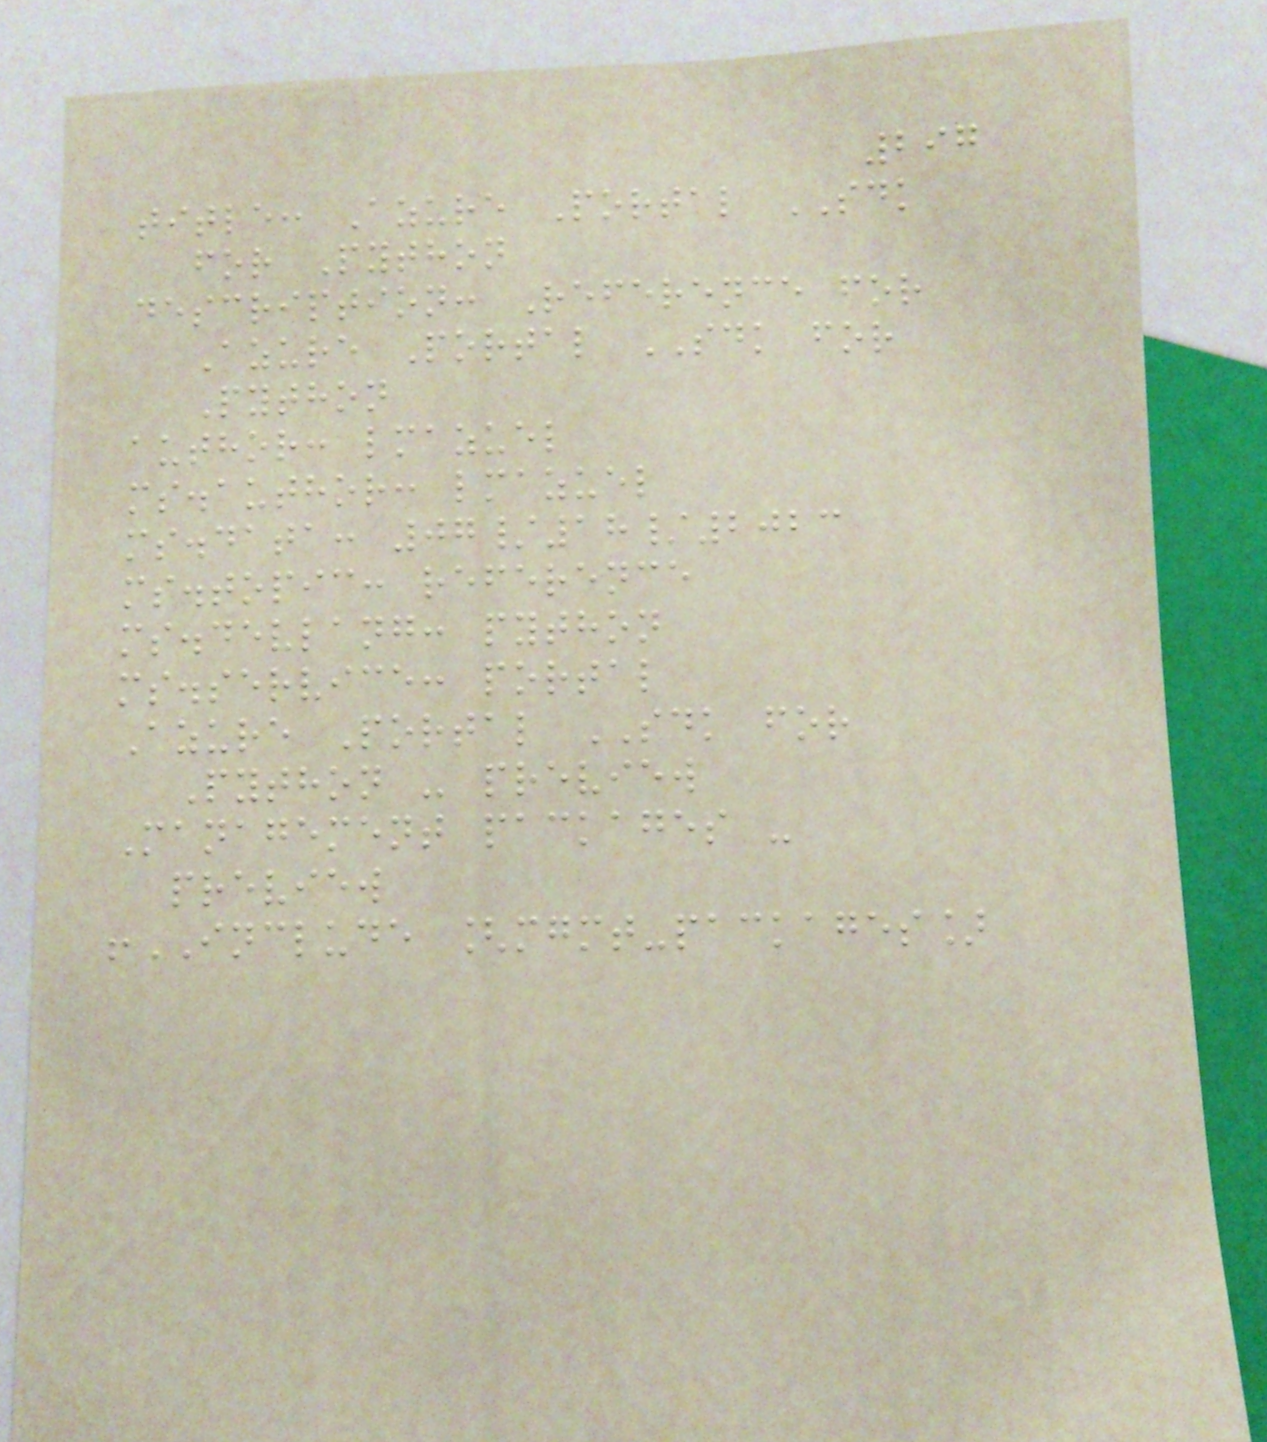297
title: Azure Portal SDK
for Python
description: Reference for
Azure Portal SDK for
Python
author: lmazuel
ms.author: lmazuel
ms.data: 07/18/2023
ms.topic: reference
ms.devlang: python
ms.service: portal
Azure Portal SDK for
Python - preview
Management packages -
preview
!INCLUDE [mgmt-packages]
